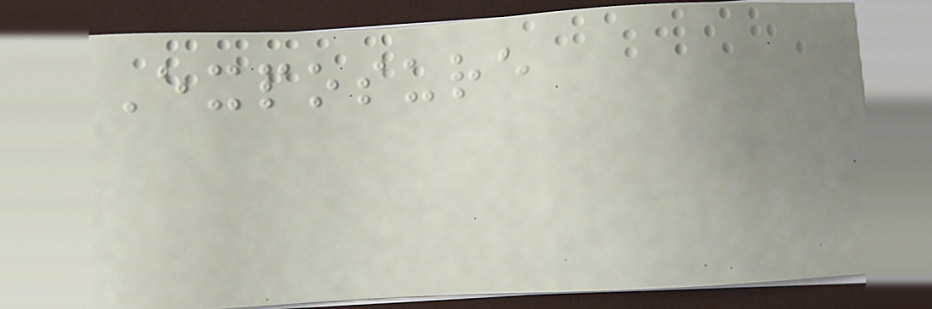Exposure
